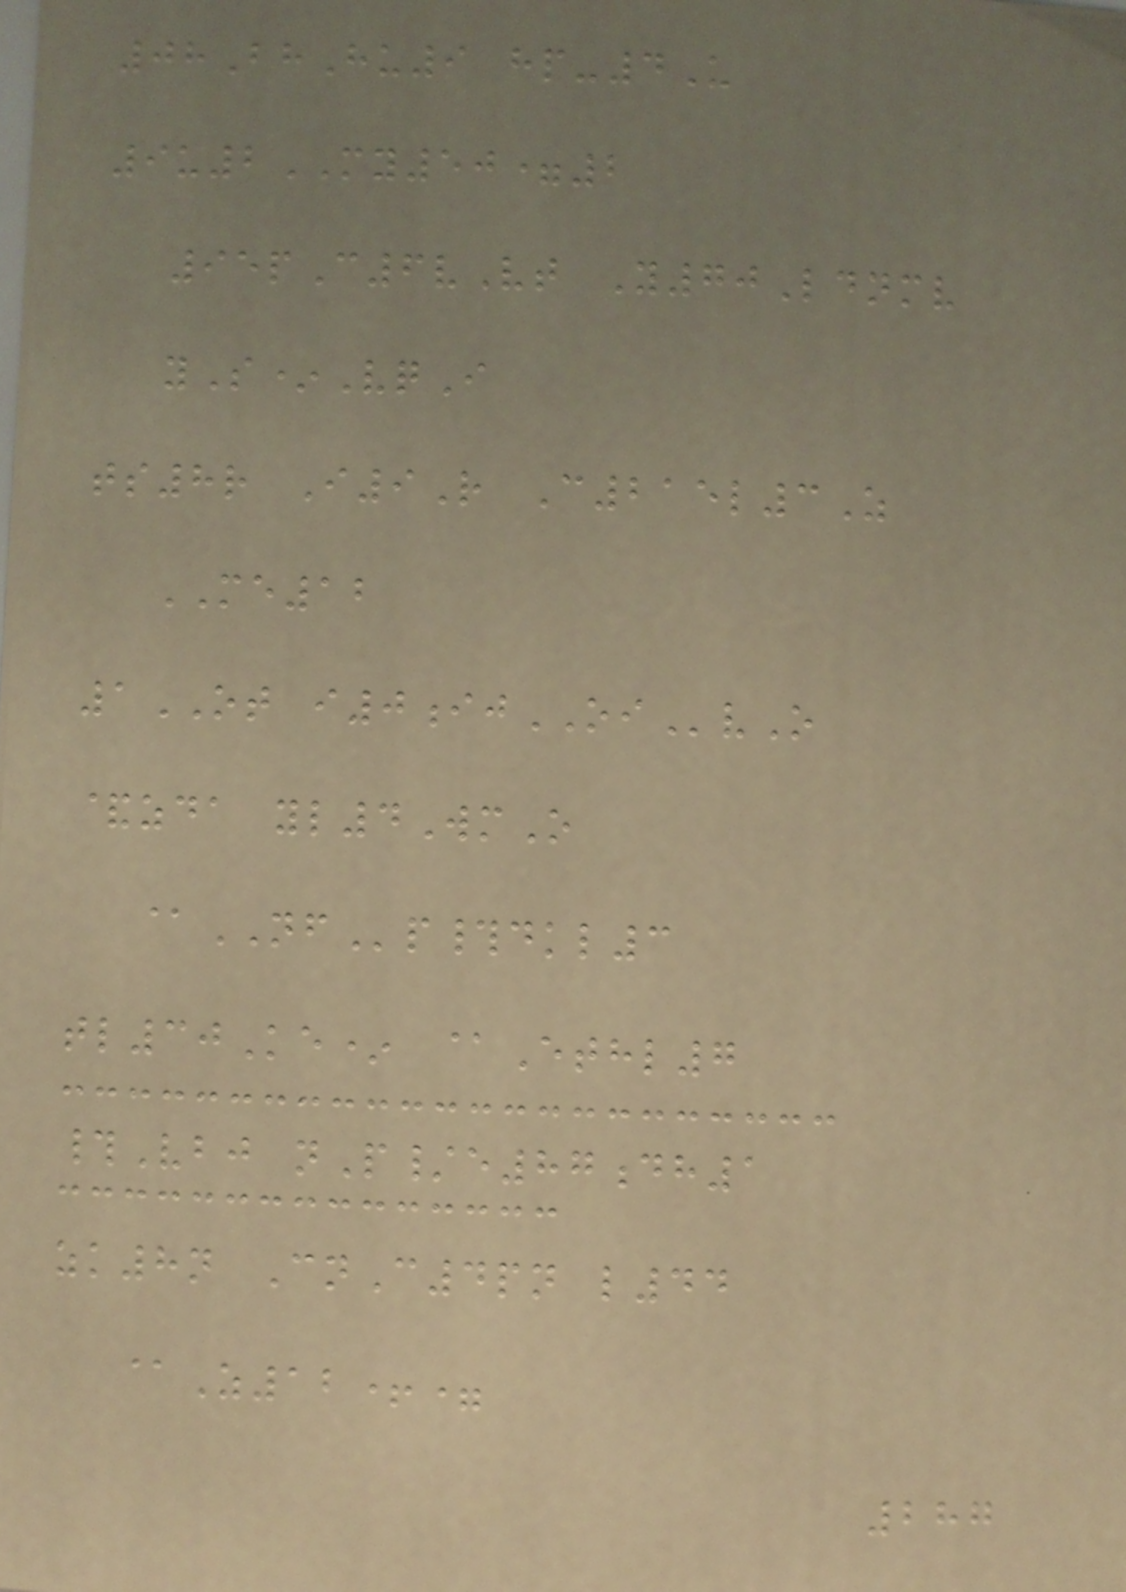08BhHu9 hp-4U
9u2MY50=2
95pC6vVt Y70Ldnmv
yS*VqI
ts8r I9R C215l3Z
ME12
1OT i0ijOIvO
&zda yl4WmO
@NFp#dkl3
tl30Ke* @Ethl7
#Vbj nP/e87dh1
zk8n CnC4pn l44
@Z12+=
287
